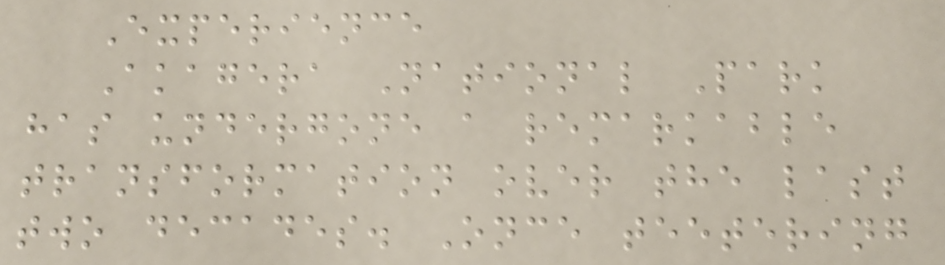Experience
Akagera National Park
has undergone a remarkable
transformation over the last
two decades. Once teetering
